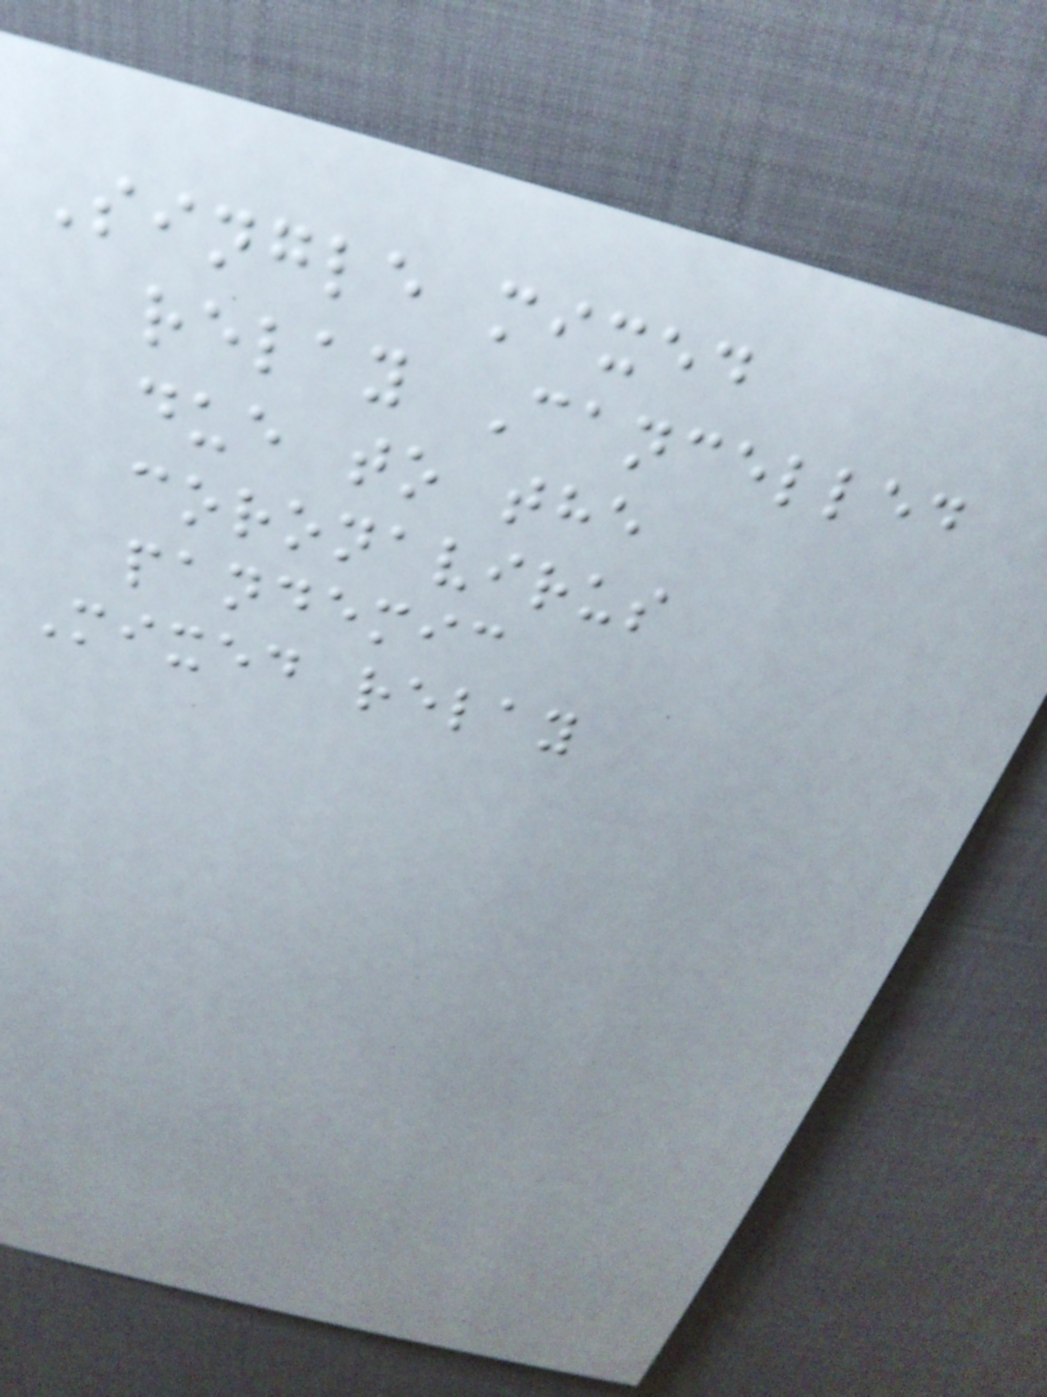Single mixed
relay Cancelled
due to the
coronavirus
pandemic
Mixed relay
